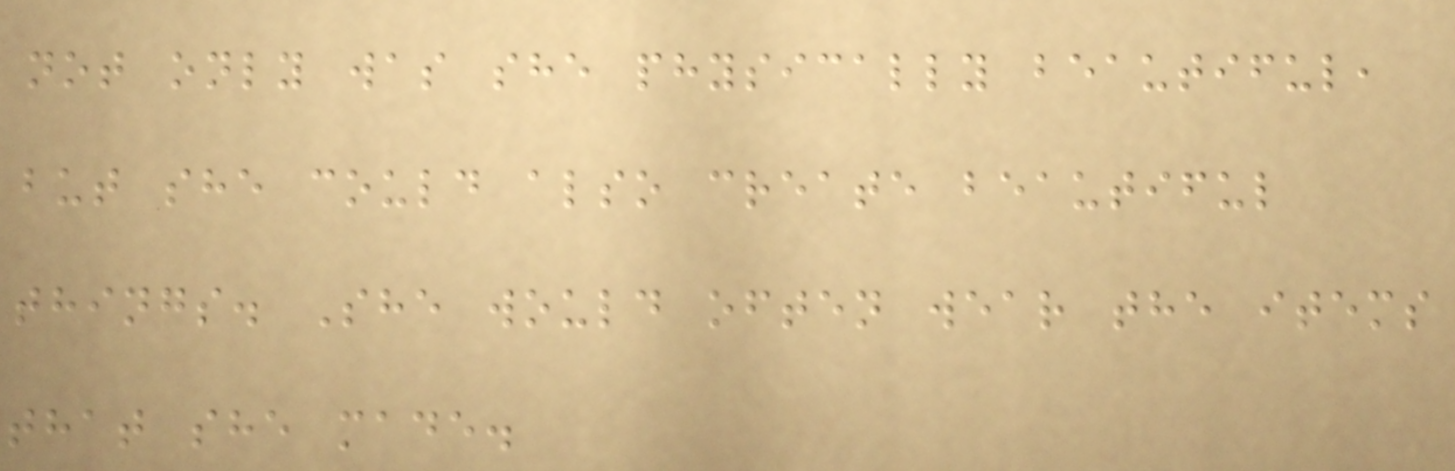not only was she physically beautiful,
but she could also create beautiful
things. She would often wear the items
that she made.
